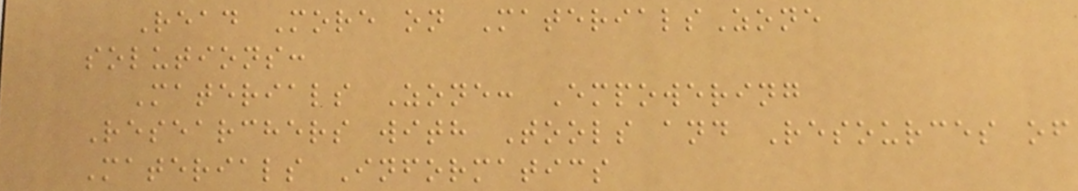Read More on MaterialsZone
solutions:
Materials Zone: Empowering
Researchers with Tools and Resources of
Materials Informatics
